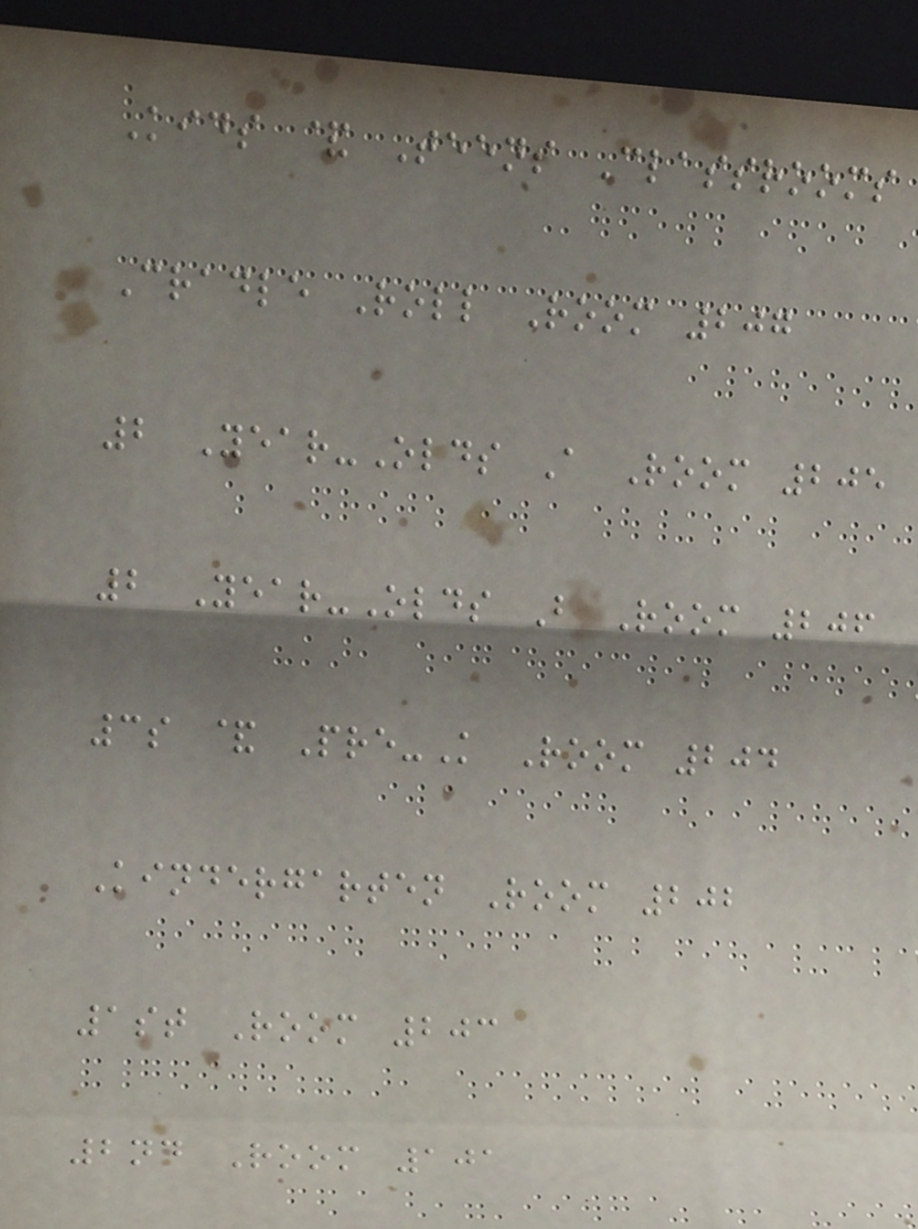Kids & Teens Classrooms
Cradle Roll Room 207
2 Year-Olds A Room 205
2 Year-Olds B Room 206
3s & Pre-K Room 204
Kindergarten Room 202
1st Room 203
2nd Room 101
